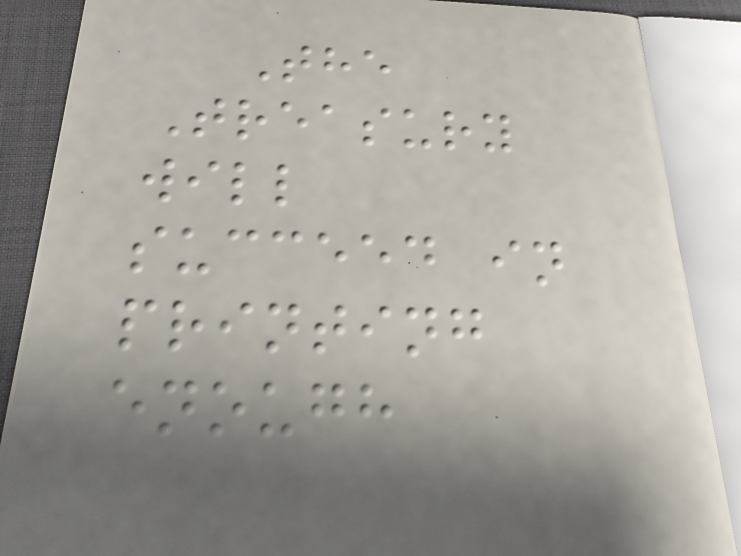The
Treasury
will
succeed in
printing
enough
